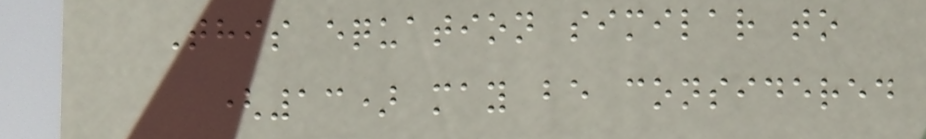This equation similar to
(13) may be considered
